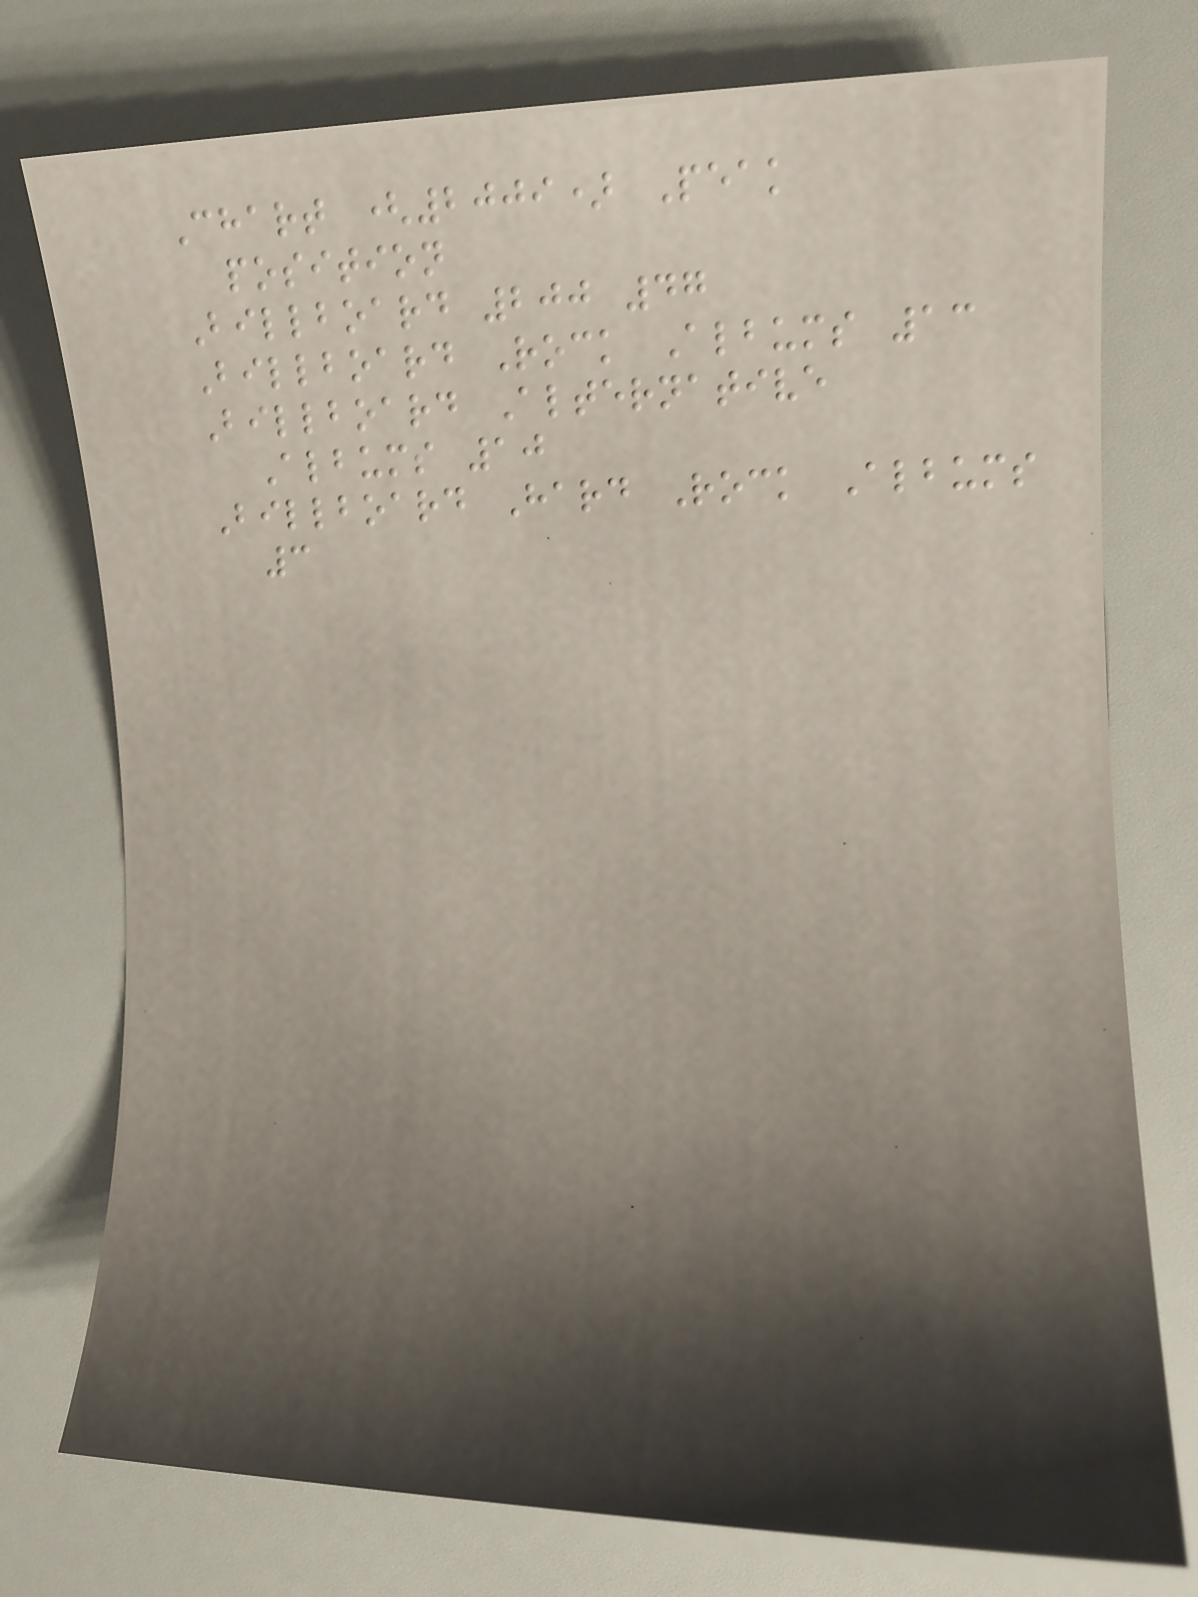Chart (2009) Peak
position
Billboard 200 47
Billboard Rock Albums 13
Billboard Alternative
Albums 10
Billboard Hard Rock Albums
3
